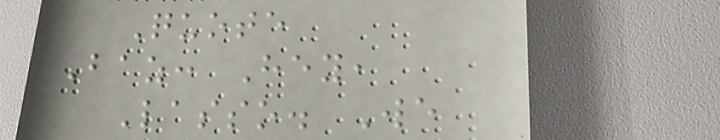Quote
Baz: Hey,
Lasso. We
